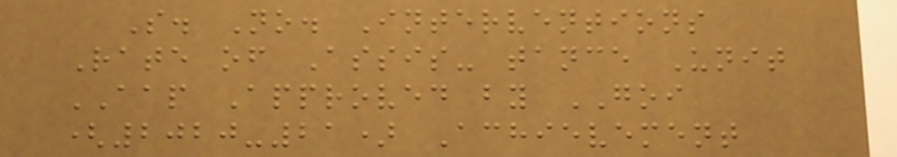S. No. Interventions
Rate of Assis- tance Unit
AAP Approved by GOI
(2020-21) Achievement
